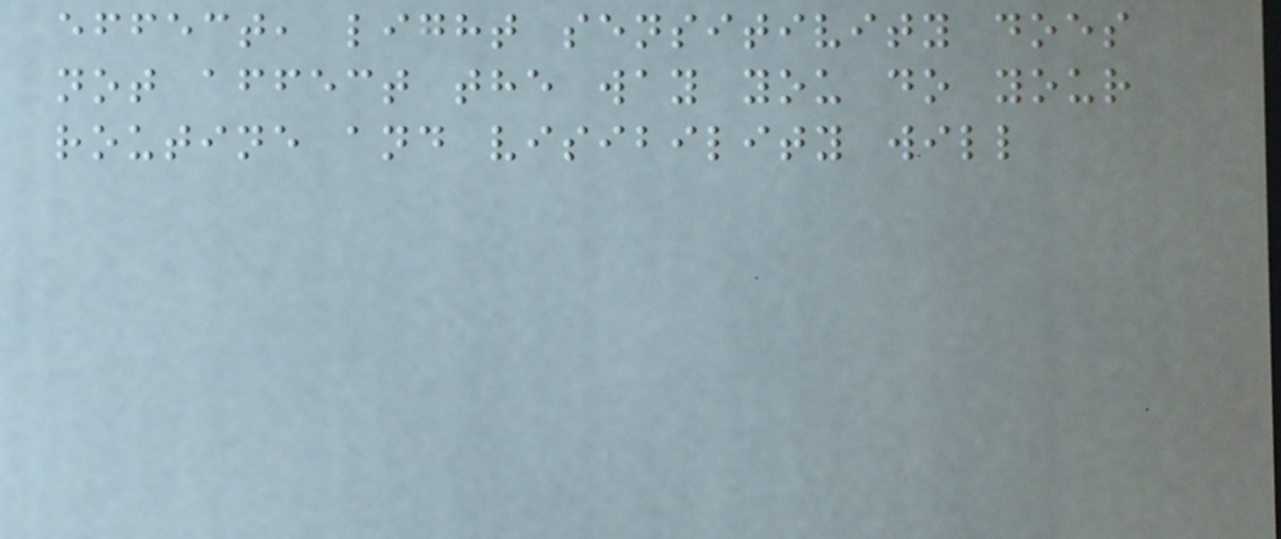effect, light sensitivity does
not affect the way you do your
routine and visibility will
